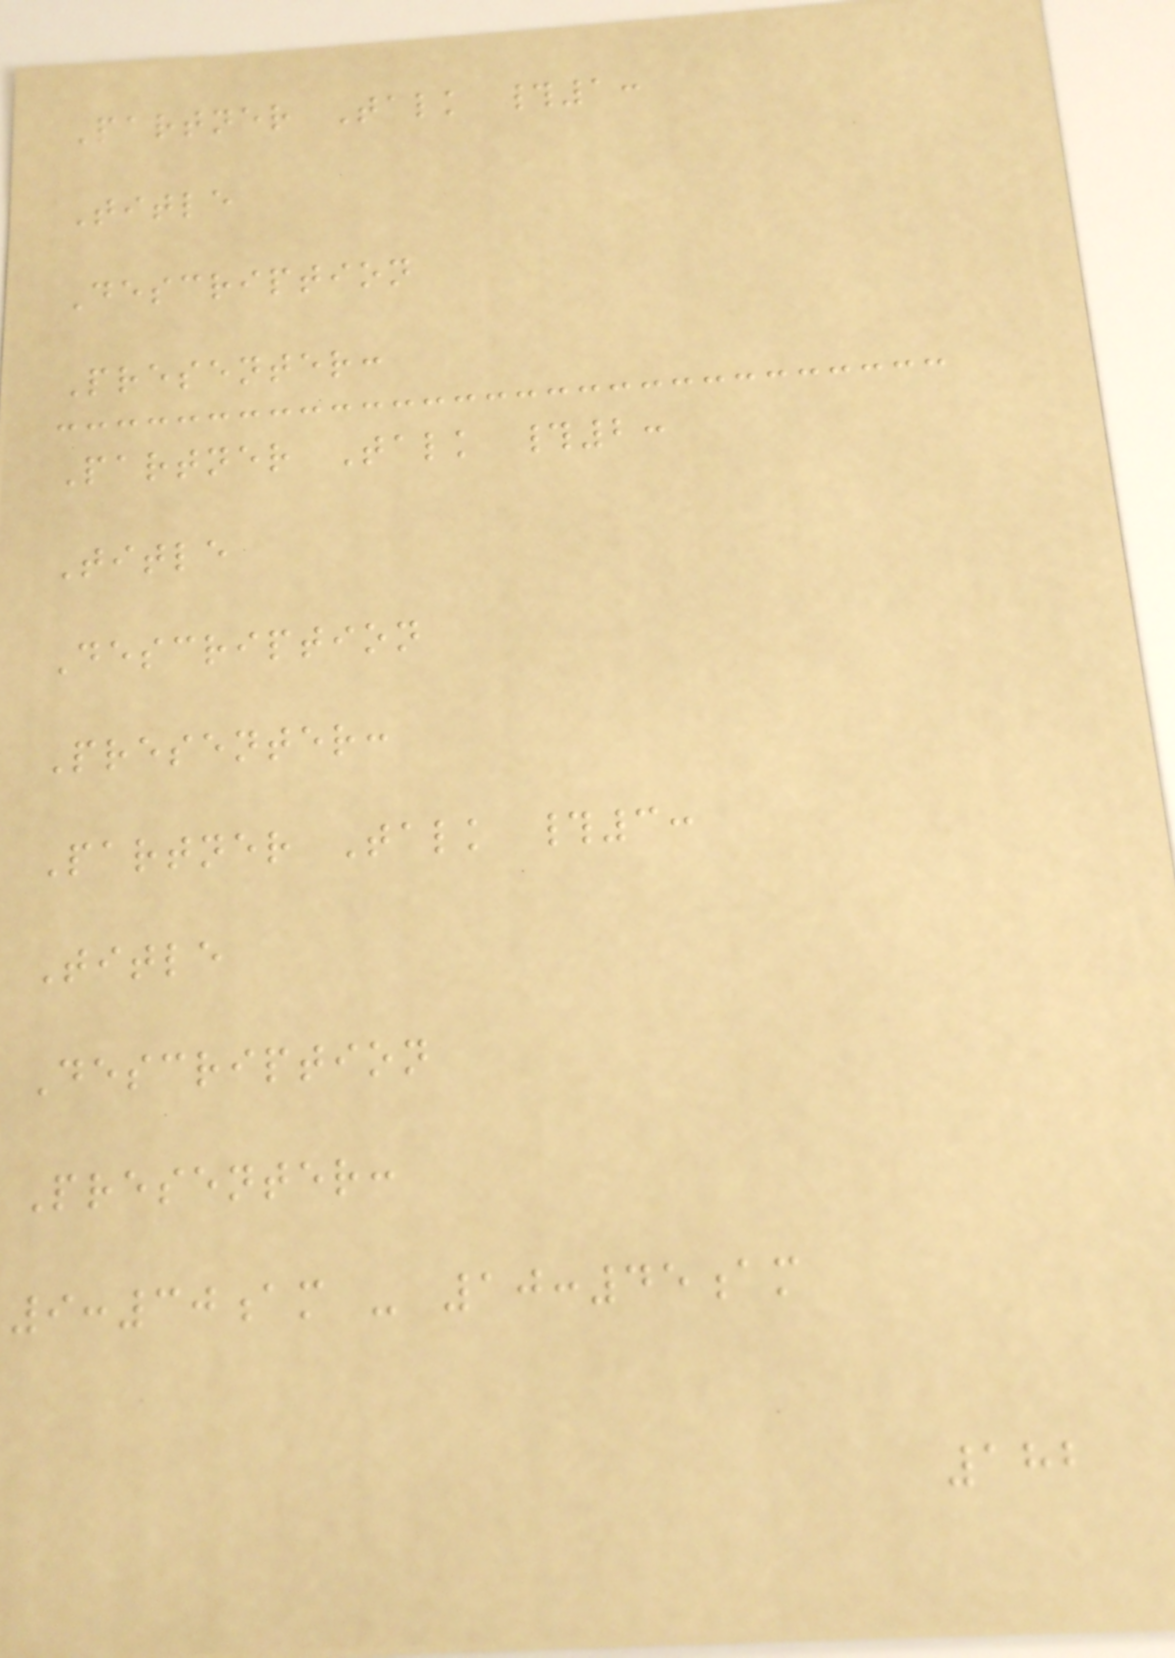Partner Talk #1:
Title
Description
Presenter:
Partner Talk #2:
Title
Description
Presenter:
Partner Talk #3:
Title
Description
Presenter:
9:30am - 10:45am
182
